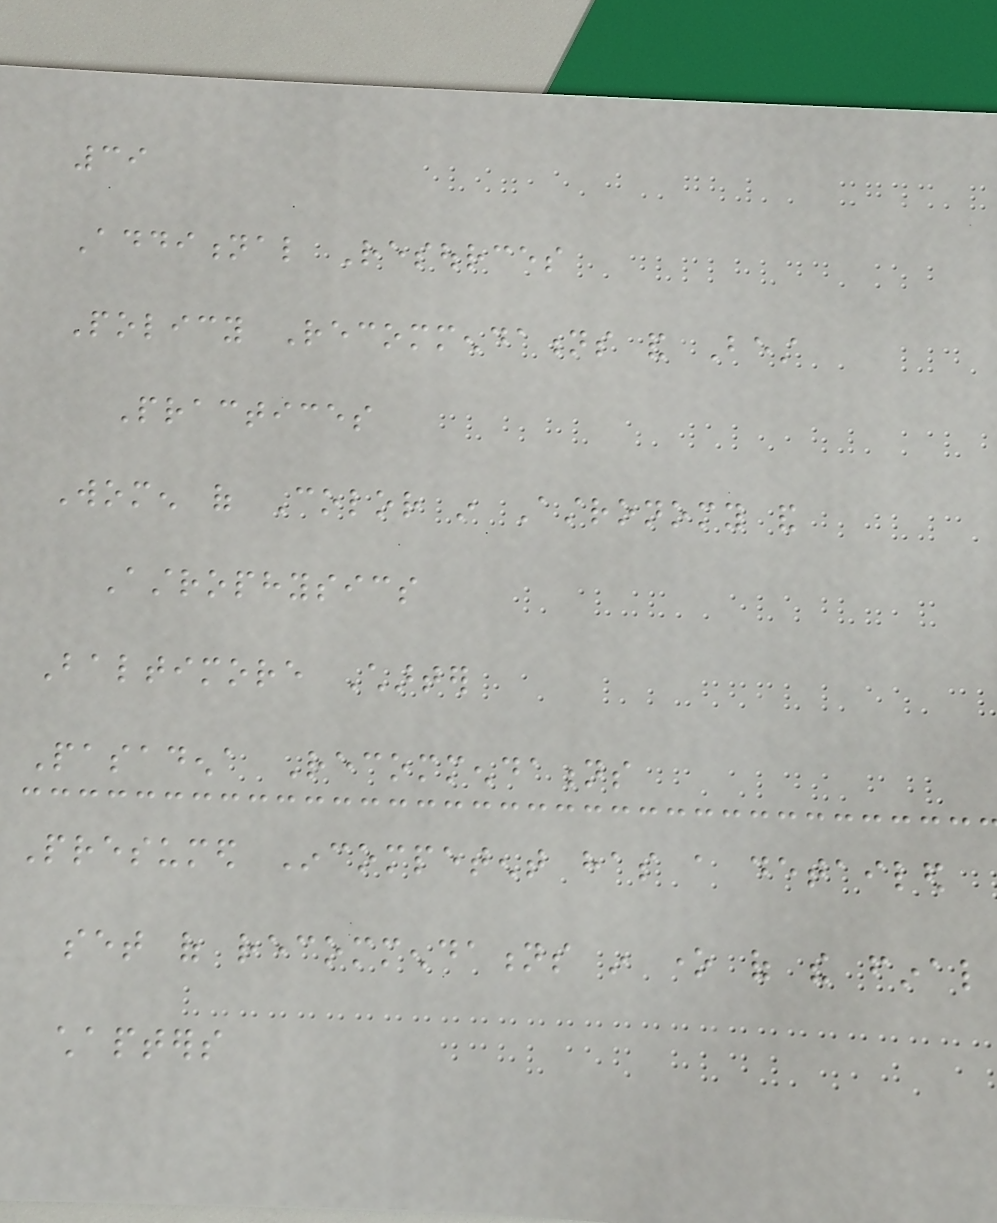39
Additional Resources
Policy Recommendations and Best
Practices
Women of Color in Astronomy and
Astrophysics
Baltimore Charter
Pasadena Recommendations
Presumed Incompetent has a detailed
set of recommendations in one of the final
chapters
